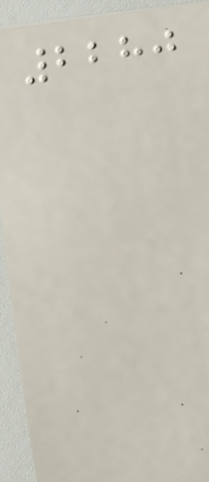2280
